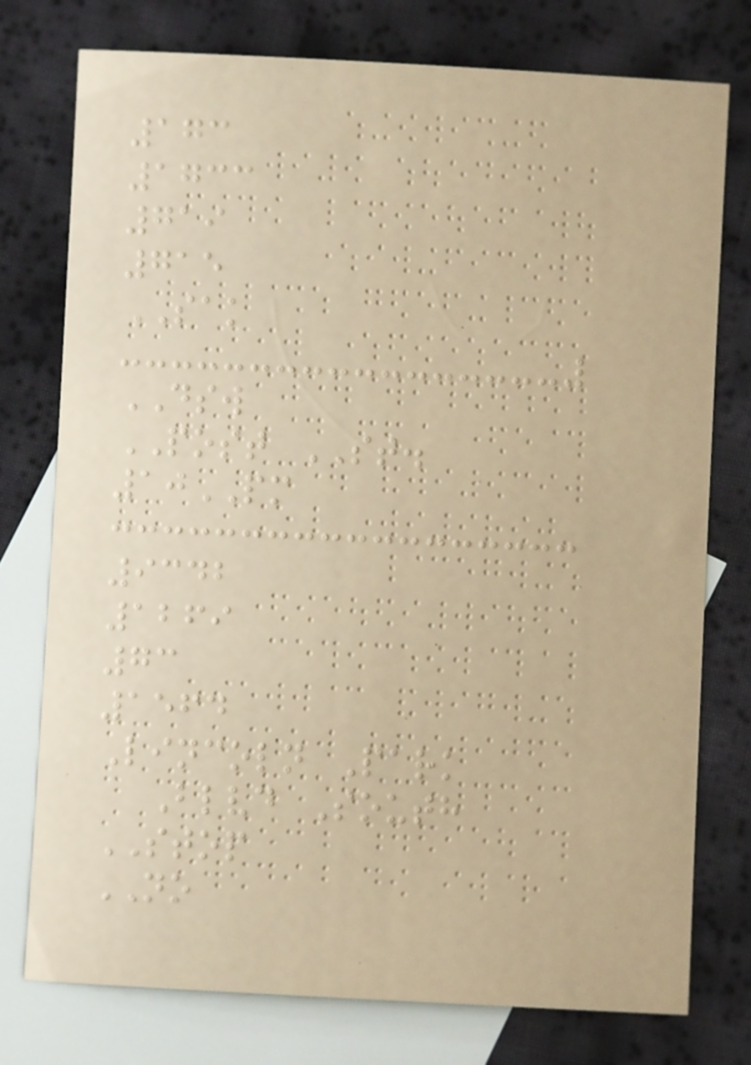173
1733
719
715
SAK
DSW
POST ST.
10PM
9342
1269
73
1564
Lincoln Park
Blvd South
STOP
NO
